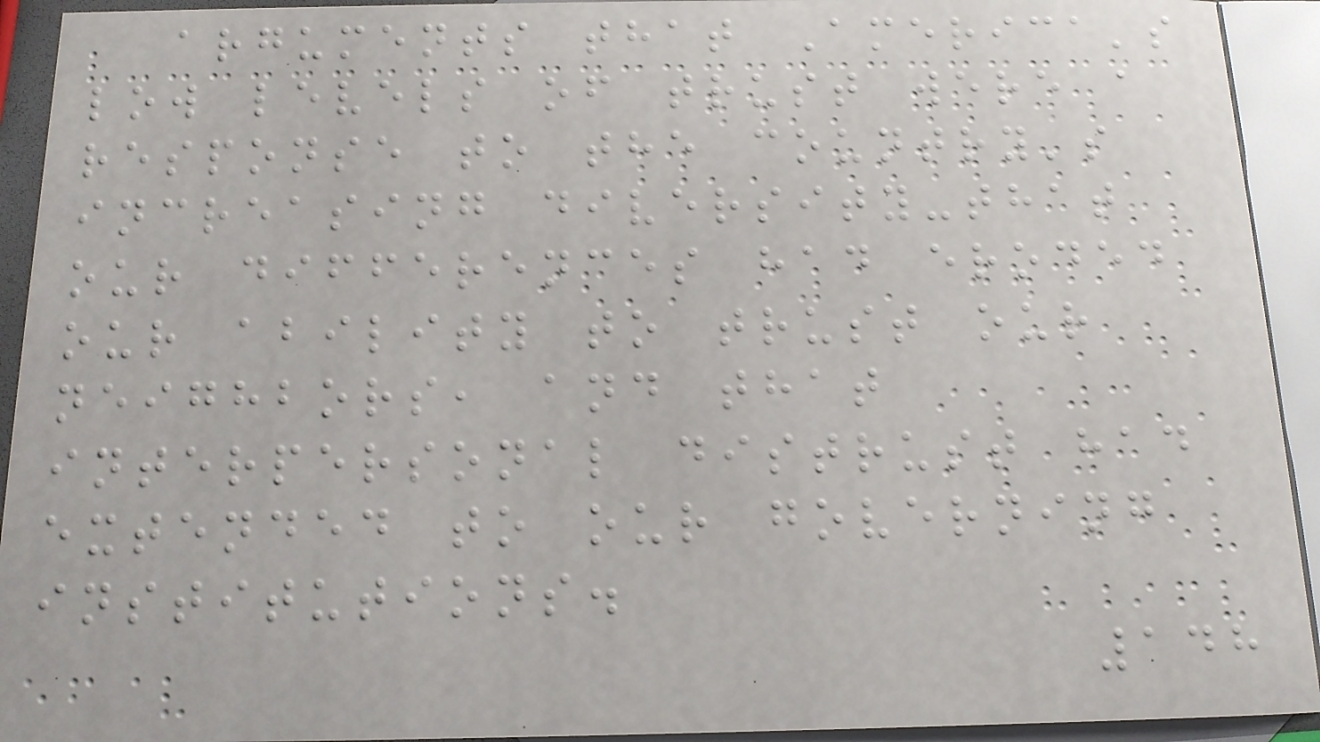arguments that America's
low levels of trust were a
response to the country's
increasing diversity-that
our differences had eroded
our ability to trust our
neighbors, and that
interpersonal distrust had
extended to our governing
institutions.
148
